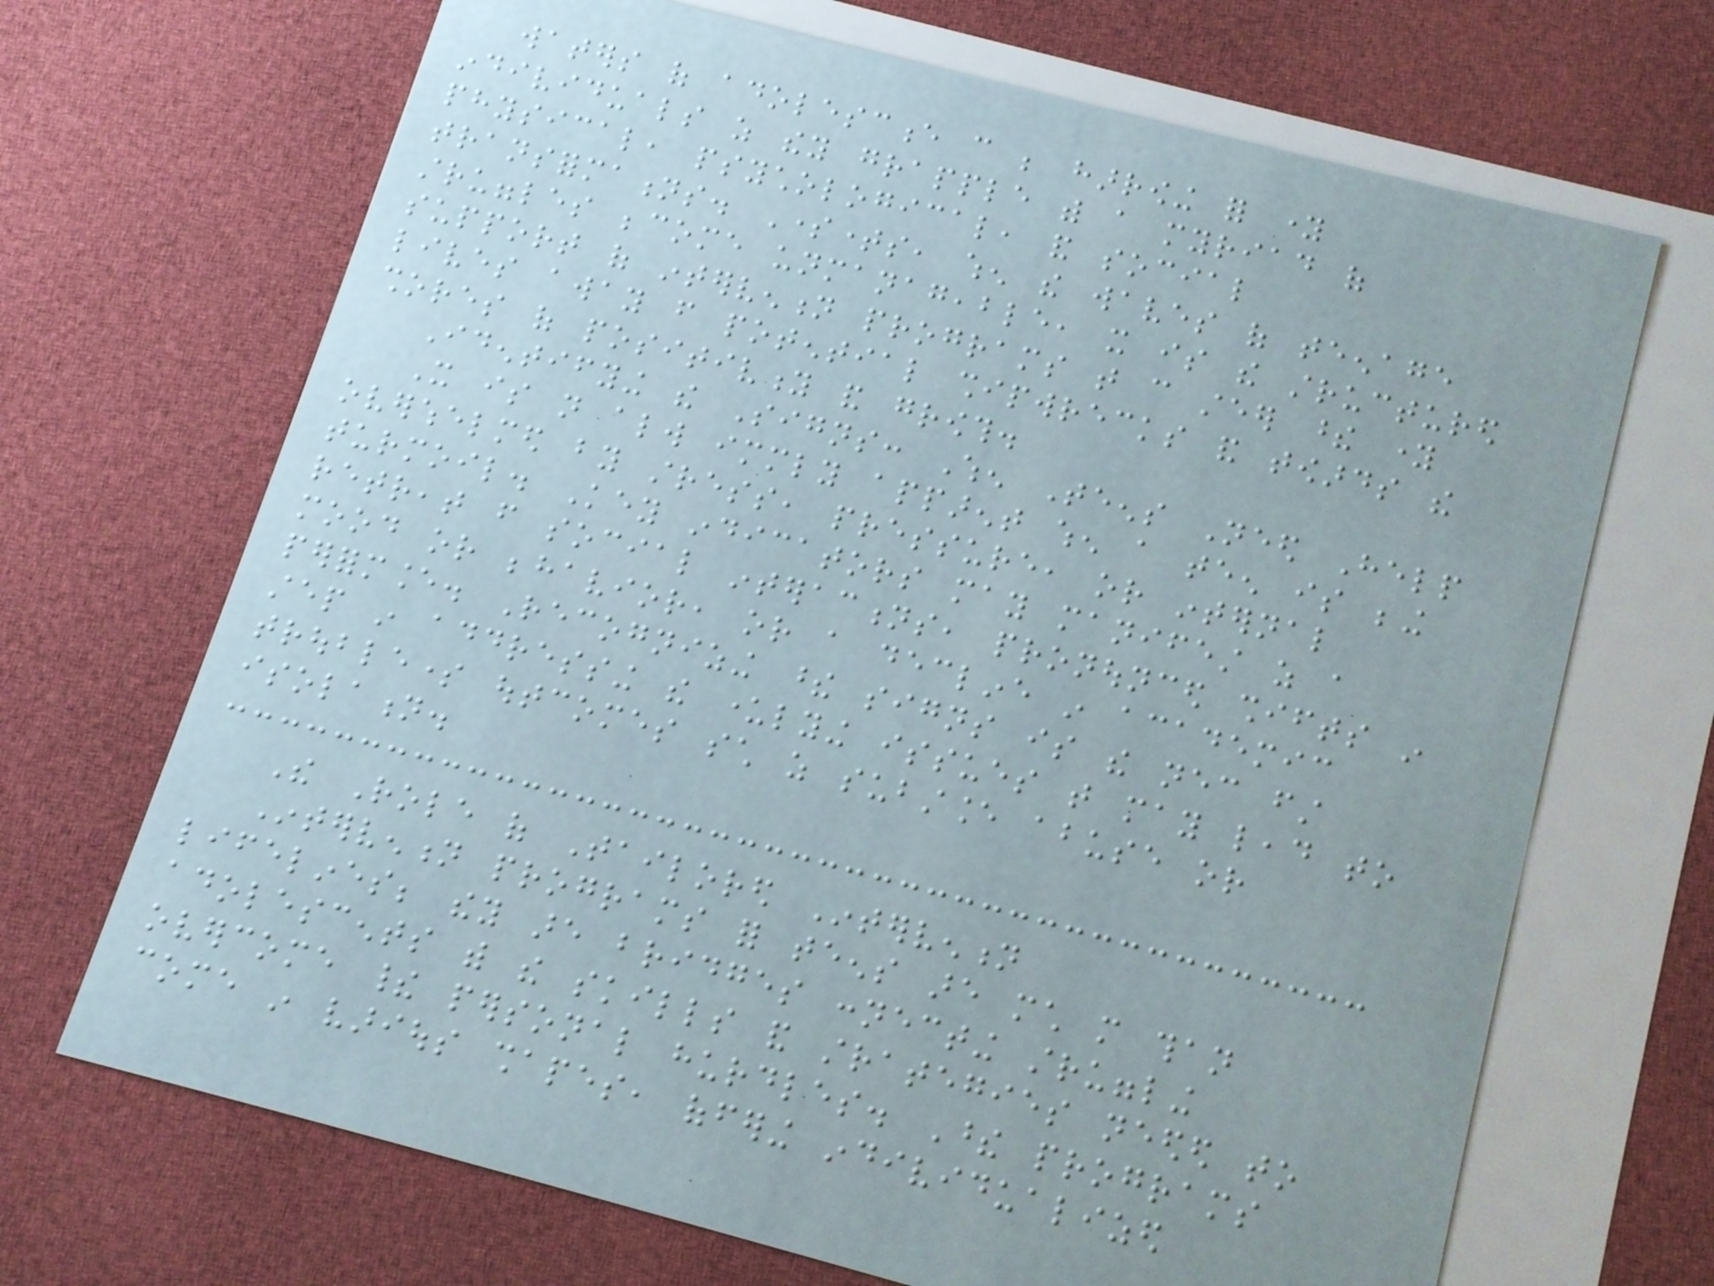waters of adolescence can be harrowing for young
individuals as they grapple with a myriad of
physical, psychological, and social
transformations. Sometimes, when the waves of teenage
struggles become unmanageable, it is the structured
support of intervention programs that can steer these young
lives away from potential shipwrecks and towards the
shores of positivity and growth.
Identifying the Signs: When Teens Need Help
It is not always immediately apparent when a teen is being
overwhelmed by stress, pressure, or internal
turmoil. Key indicators may manifest as a
retreat from social interactions, pronounced shifts in
mood or behavior, or a decline in academic
performance. Recognizing these signs is the necessary first
step in addressing the underlying issues that may lead to
troublesome outcomes such as substance abuse or
isolation.
The Role of Tailored Intervention
Intervention programs for teens are much more than
lifelines; they are bridges connecting struggling
adolescents with the skills and strategies needed to
overcome their personal hurdles. These programs
come in various shapes, offering individualized
